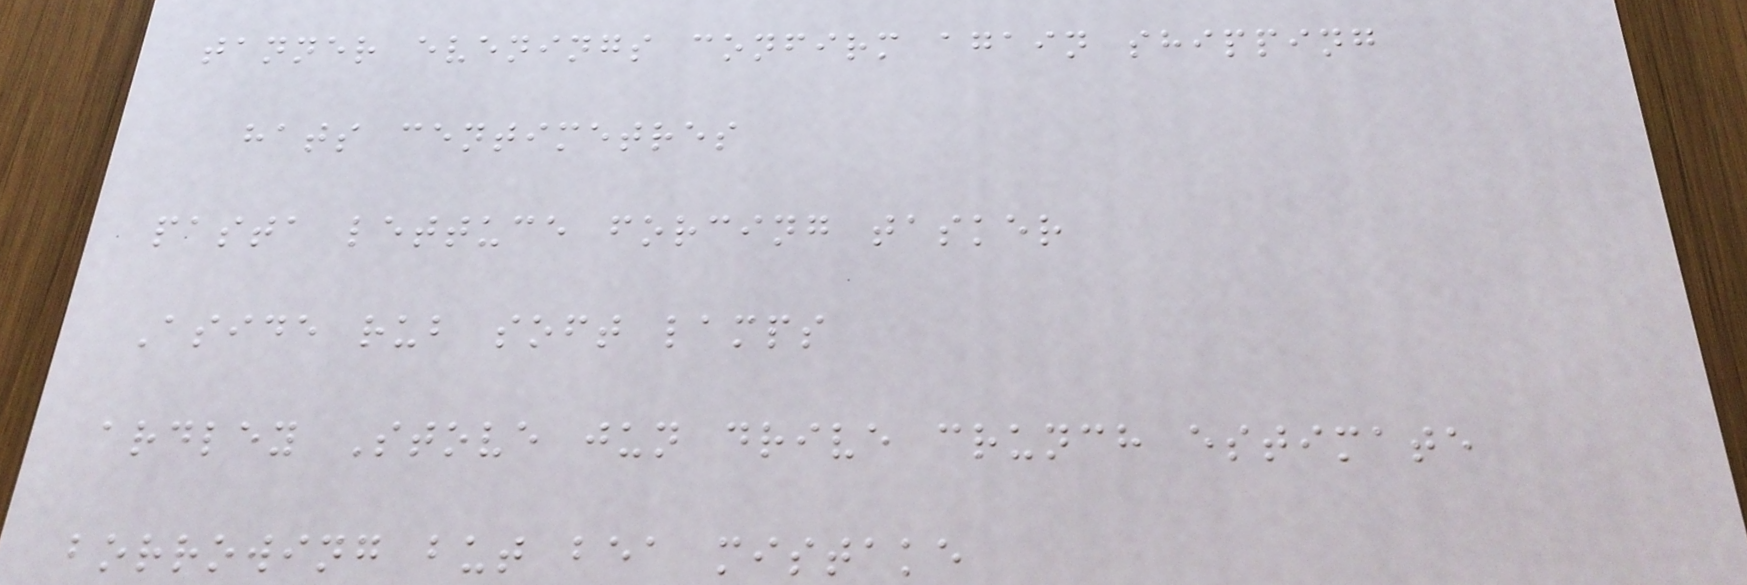tanner evenings confirm again shipping
hats centimetres
pasta lettuce forcing tasker
Aside rub soft lamps
ardley Stove jun drive crunch estimate
borrowing but bea mistake
